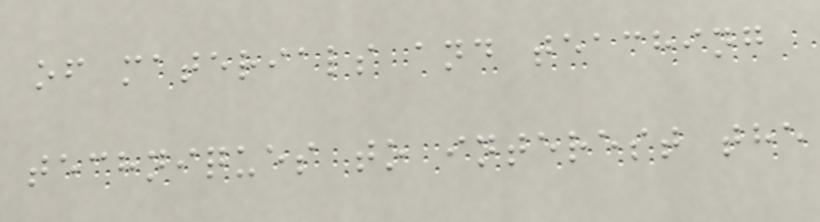of materials and teaching
techniques to interest the
